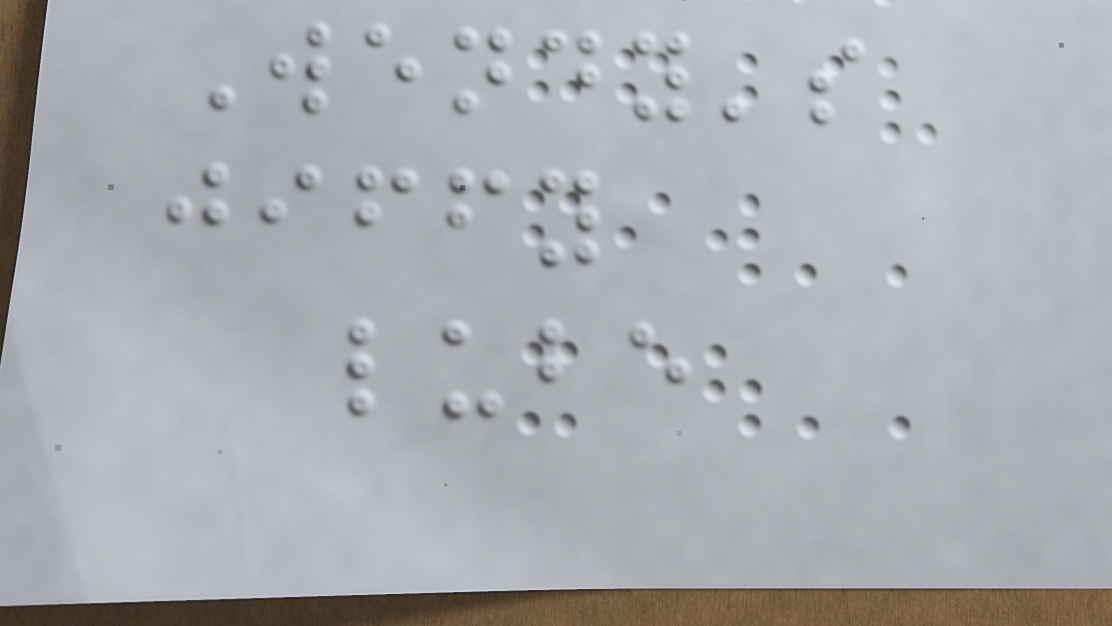Wendy's
jiffy
lube
